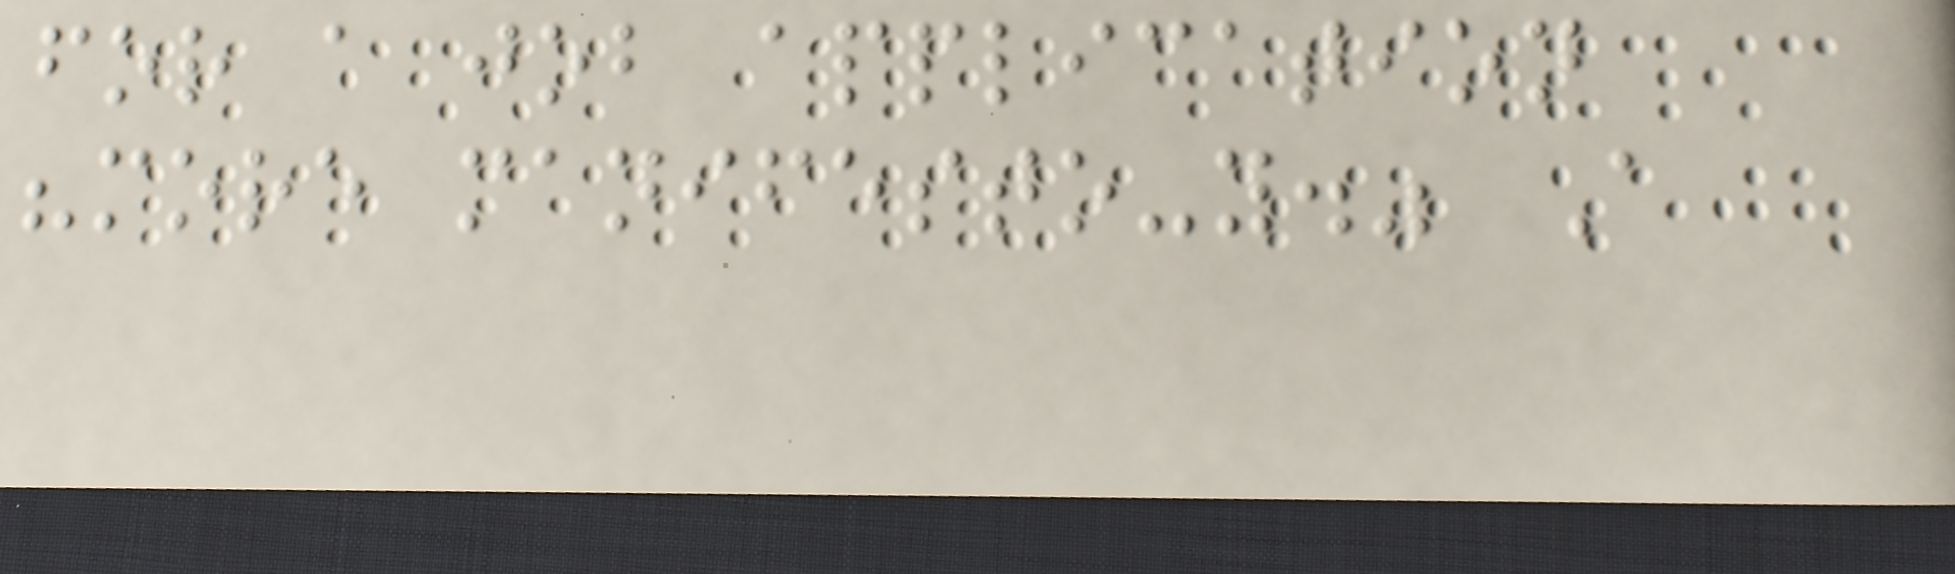for a job application
"more manifesto-y." A
